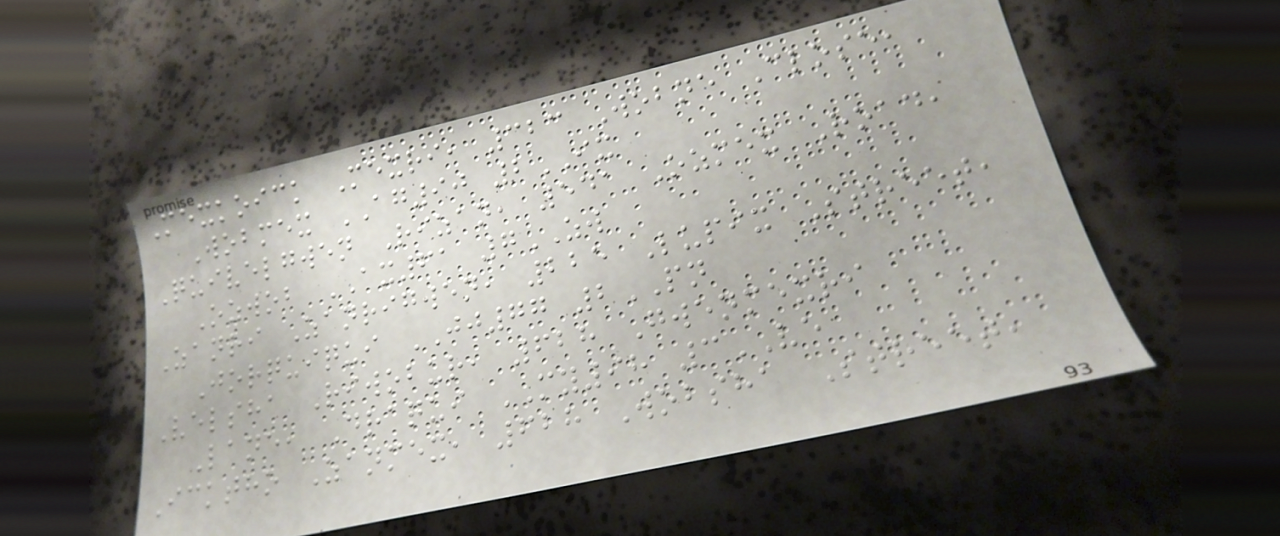Mexkoick Mexri, 323 Wobne Close,
Wobmex AG90 2IX
Quivelgwen Rizan, 541 Ozmex Road,
Ozwob AX61 7ZW
Zanri Zanrigwen, 225 Lupix Street,
Jorquiqui JJ77 2PN
Velsha Riwobur, 628 Gwenmexri
Lane, Draqui MY98 3VE
Icktho Zanmex, 628 Wobsha Street,
